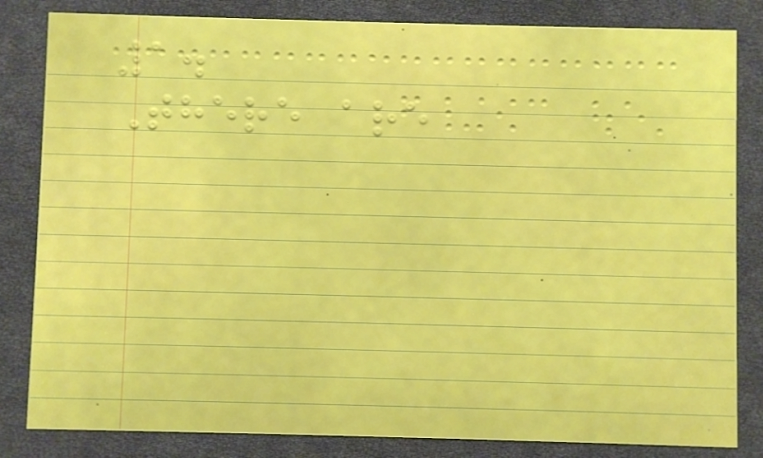1.
There are
